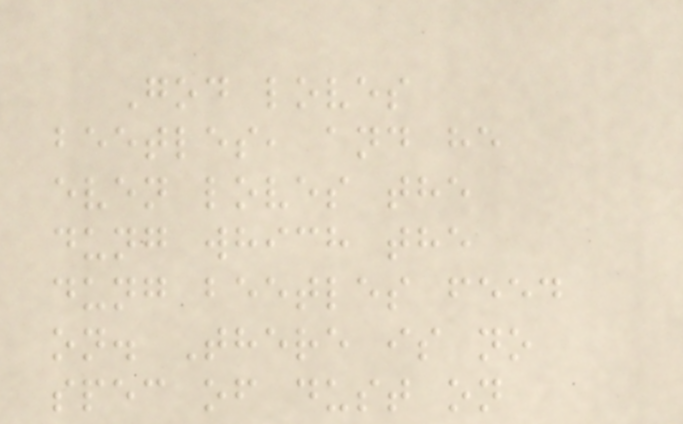God loves
beetles, and he
even loves the
dung which the
dung beetles feed
on. There is no
spec of dust on
